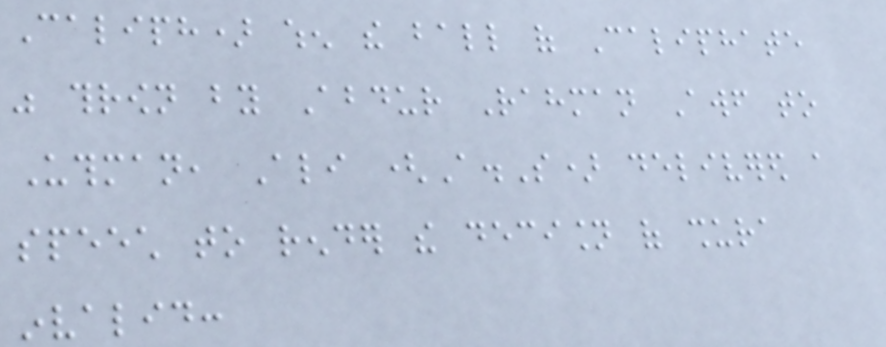Caliph) when the ball of Caliphate
was thrown by Abdur Rahman Awf to
Uthman, Ali (A.S) delivered a
speech to render the decision of shura
invalid:
